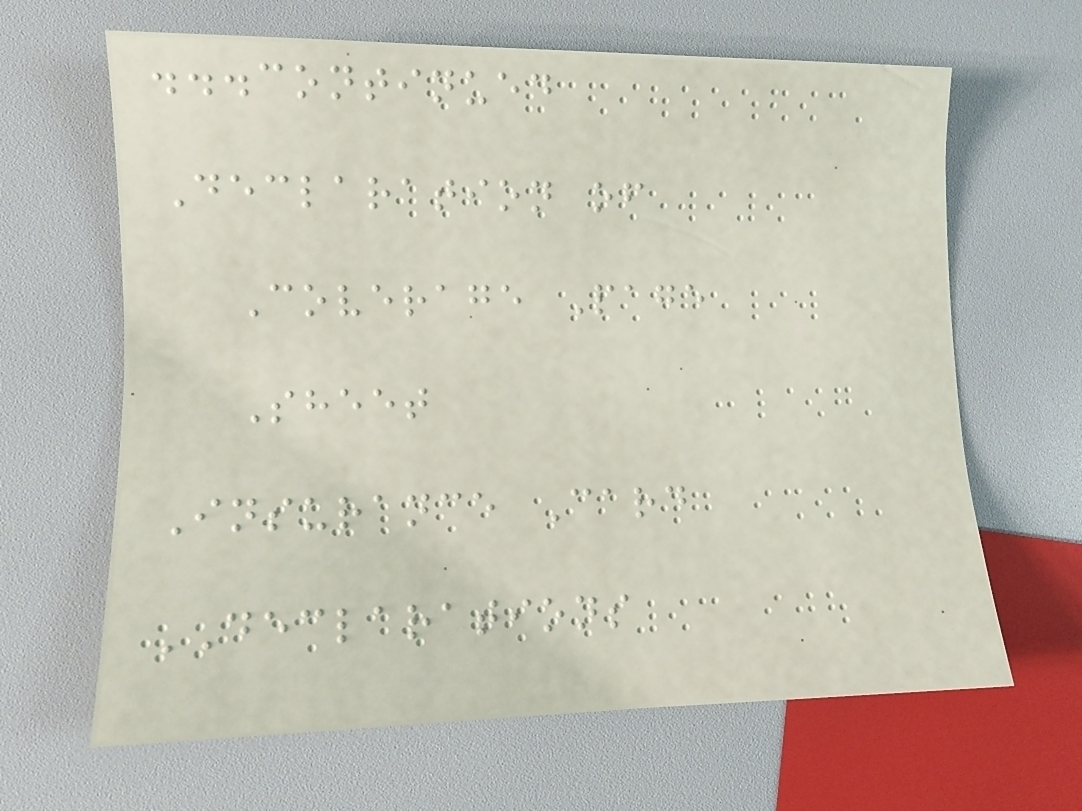...continued
Declaration of
Coverage Page
Sheet
Insurance Card
DECLARATIONS
